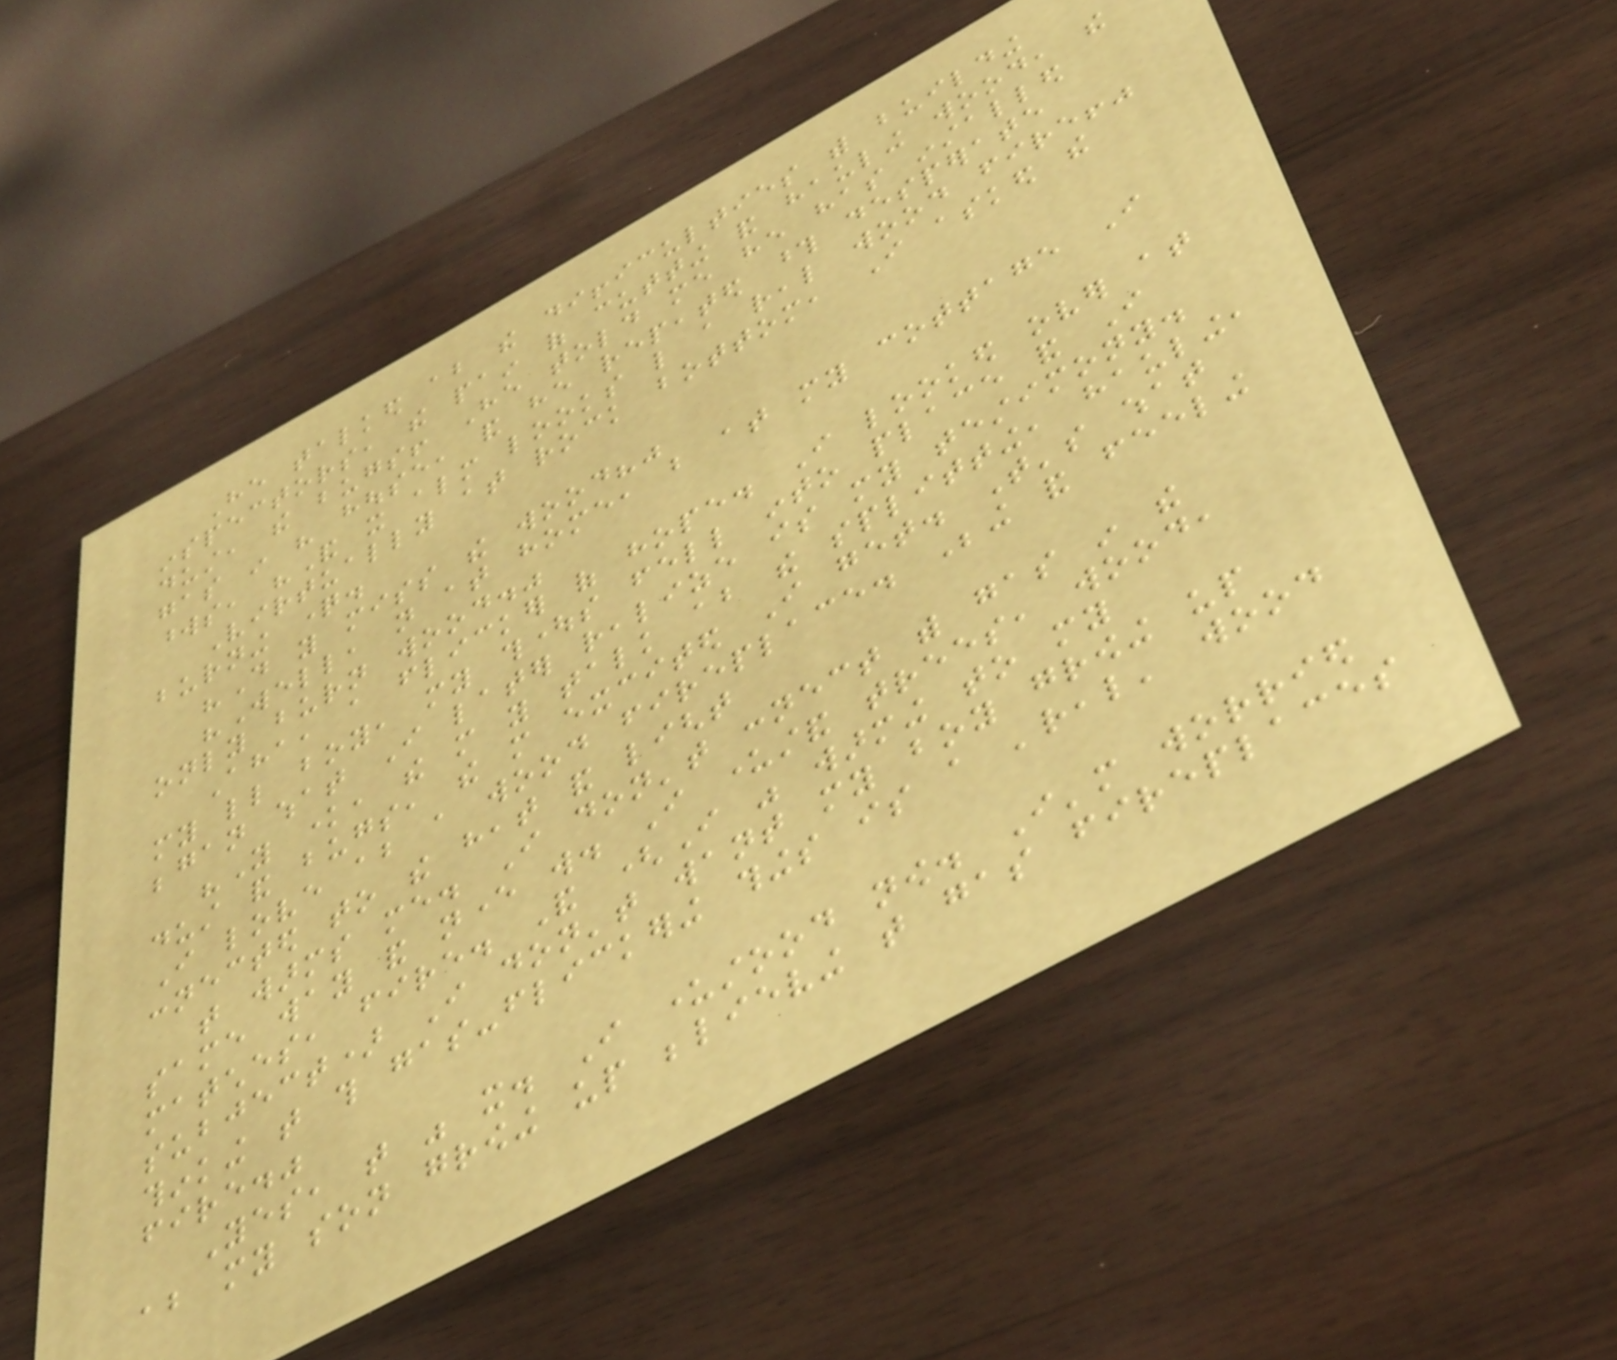He talked about the difficulties with building
inspectors, the pain of cutting and hauling wood, the
dust, the bugs! He told me he has installed
gas in his house, and he repeated those desperate
words, "And it almost looks like a real wood fire!"
Virtually at rock bottom, I asked the
burning question.
"Do you miss the wood?"
"Well, not at home, but at my cottage I
only burn wood."
Aha, a flicker of hope. I looked over at
my little boy, my thoughts fell into place and I
began what I later realize is my testimony.
"You know, the more you talk about the splitting, hauling,
dust and bugs, the more excited I get. That's what
I love about a wood fireplace. Being and feeling
connected to the heat and light
that warms me. I don't connect with gas in the
same way and never will. I understand trees, wood,
matches, fire. And (I was warming to my
subject) I don't want my boy growing up
thinking that this gas-flickering things is a 'real' wood
fire."
Yes, that was it. I understood now. I'm worried
about my son growing up believing that gas fireplaces
